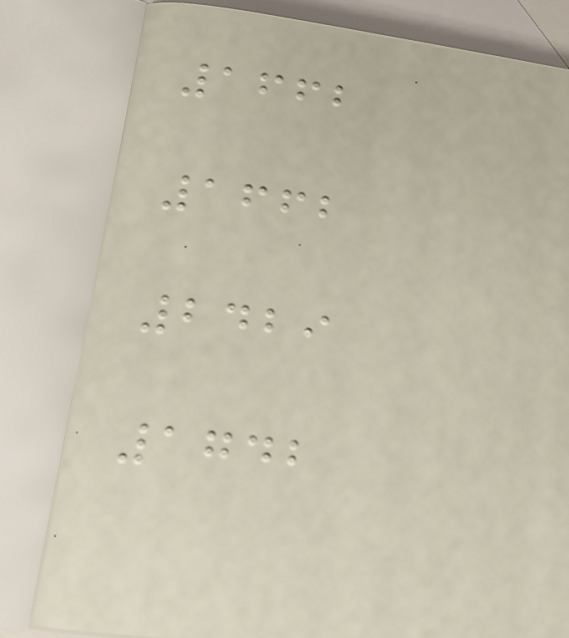1662
1662
2429
1742
